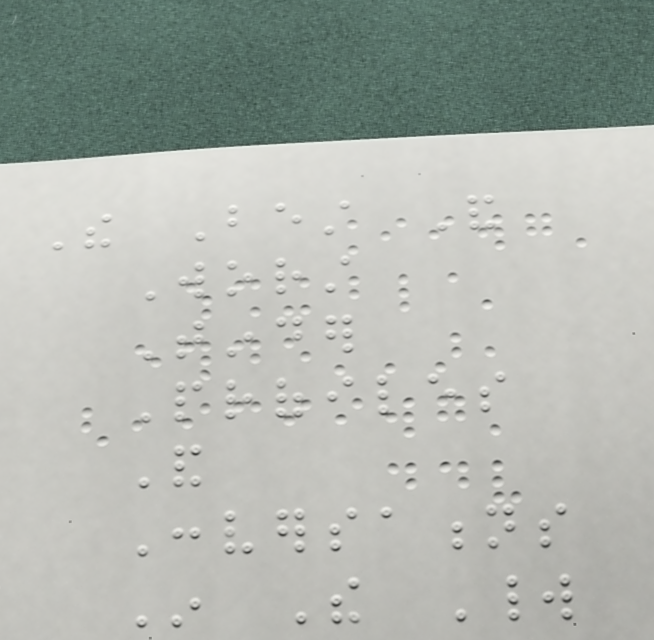The Best And
Worst
Tinder
Profiles
And
Conversations
In The World
